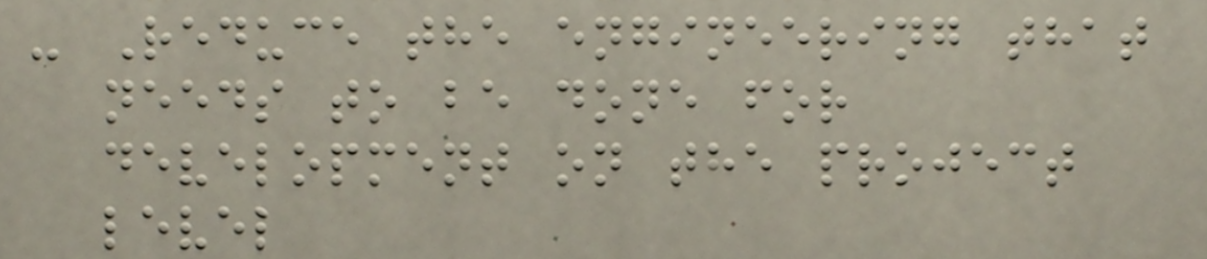- Reduce the engineering that
needs to be done for
development on the project
level
